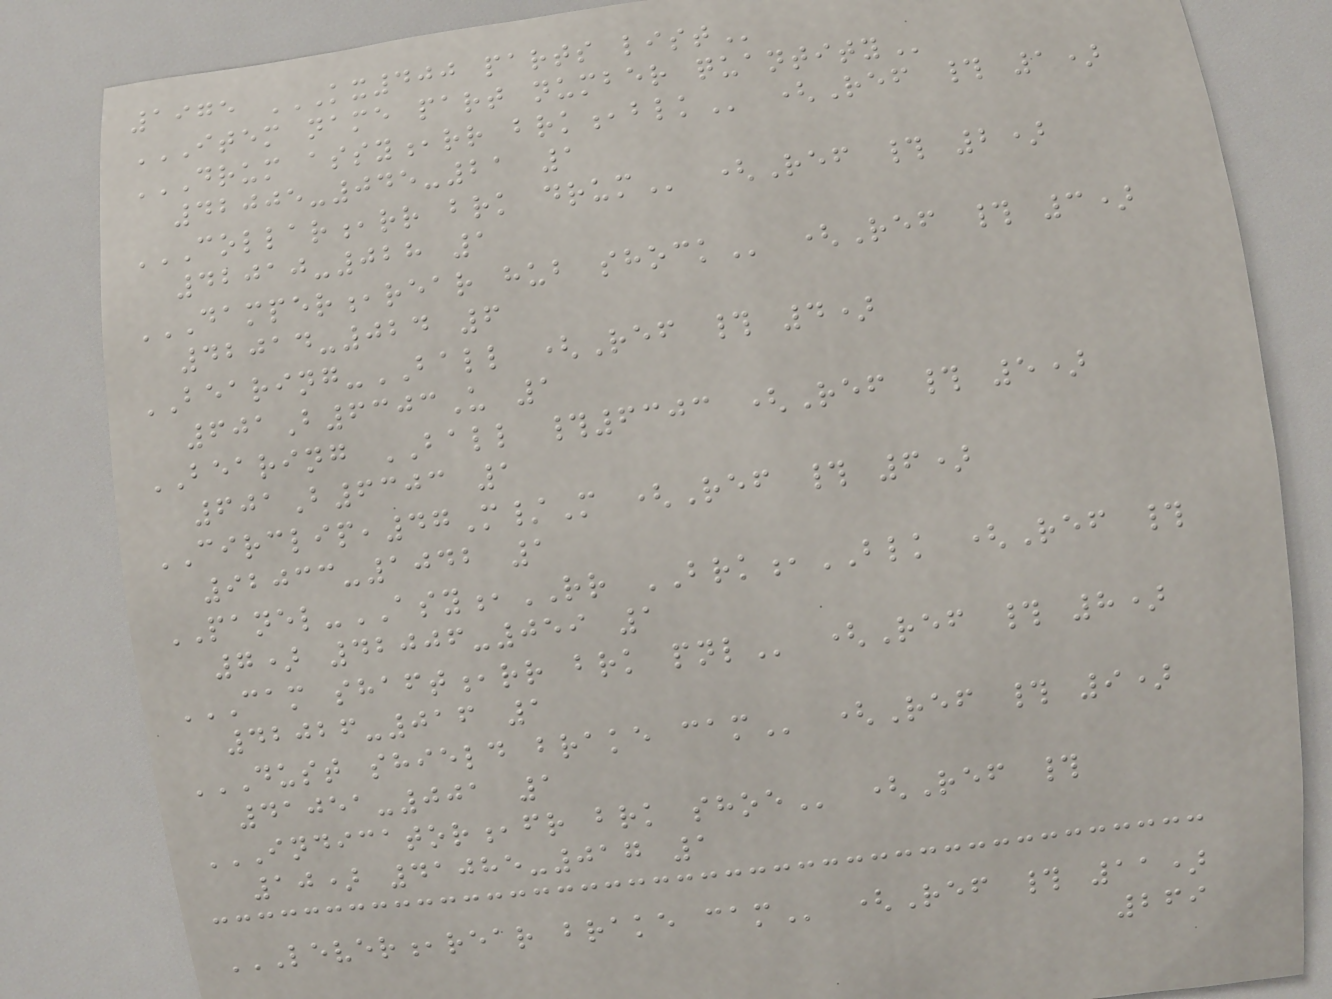1975 KX400 PARTS LIST
ITEM NAME PART NUMBER QUANTITY
DRUM ASSY,RR BRK,BLK (Ref # 1)
42005-045-21 1
COLLAR,RR BRK DRUM (Ref # 2)
42010-028 1
DAMPER,REAR HUB SHOCK (Ref # 3)
42014-024 6
BEARING-BALL (Ref # 4)
601B6303U 1
BEARING BALL #6303 (Ref # 5)
601B6303 1
CIRCLIP,47M/M (Ref # 6)
92033-1042 1
PANEL-ASY,RR BRK,BLK (Ref #
7) 42006-059 1
CAM SHAFT,RR BRK PNL (Ref # 8)
42026-016 1
DUST SHIELD BRAKE CAM (Ref # 9)
41051-001 1
INDICATOR,FR BRK SHOE (Ref #
10) 41085-017 1
LEVER,REAR BRAKE CAM (Ref # 11)
269
